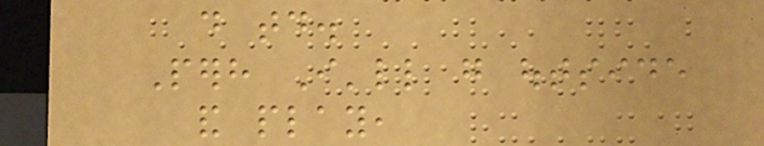do today.
Perhaps I'll go outside
and play,
